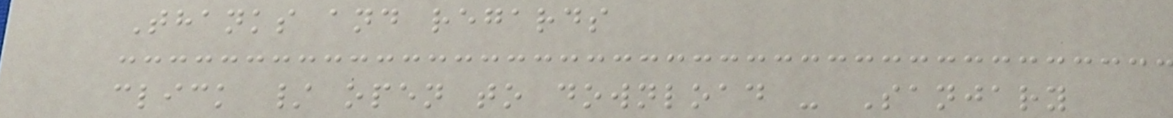Thanks and regards
click / open to download - Sanjary
